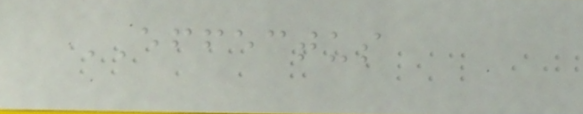EFFECTUS
